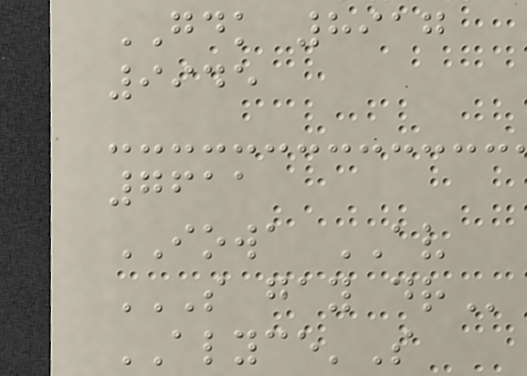GDK 8917
9945
7611
IOWA AV
S GAY DR
ALYCE'S
